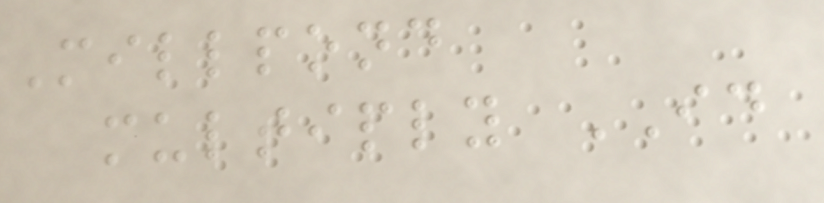Millpond
multiply ID
